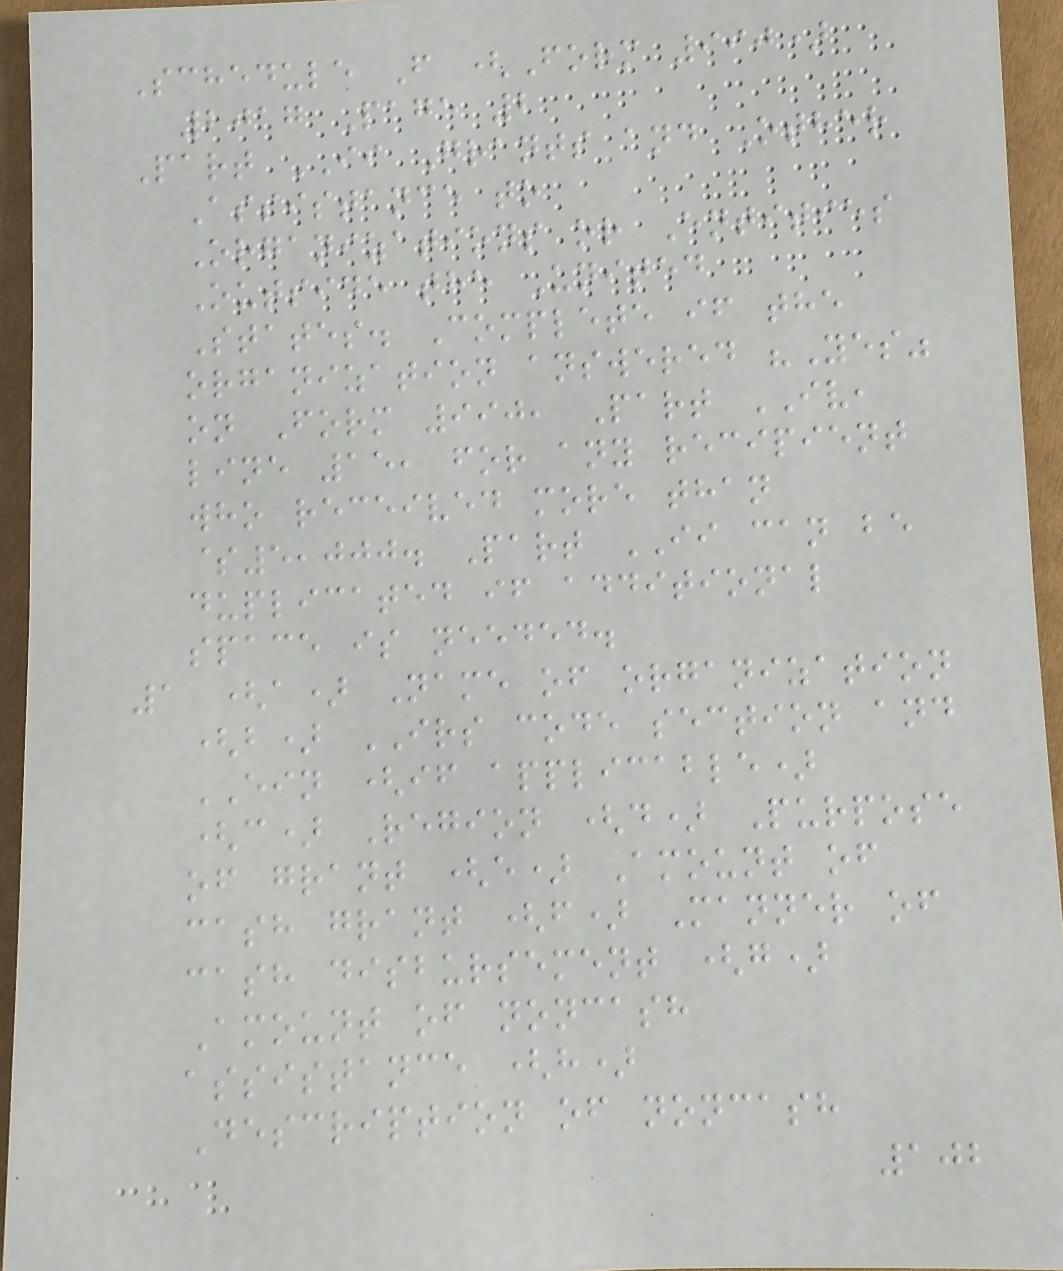Schedule F (Form 990)
2017 Page 2
Part II Grants and Other
Assistance to
Organizations or Entities
Outside the United
States. Complete if the
organization answered "Yes"
on Form 990, Part IV,
line 15, for any recipient
who received more than
$5,000. Part II can be
duplicated if additional
space is needed.
1 (a) Name of organization
(b) IRS code section and
EIN (if applicable)
(c) Region (d) Purpose
of grant (e) Amount of
cash grant (f) Manner of
cash disbursement (g)
Amount of noncash
assistance (h)
Description of noncash
102
